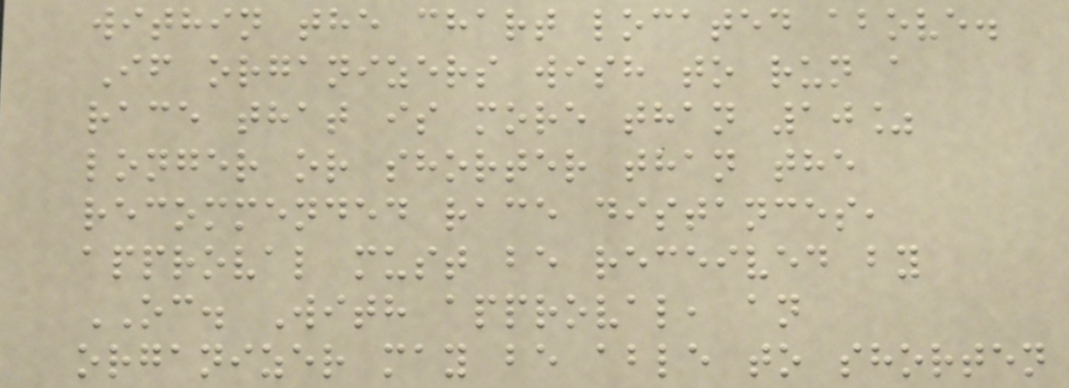within the chart located above.
If organizers wish to run a
race that is more than 10%
longer or shorter than the
recommended race distances,
approval must be received by
OC. With approval, an
organizer may be able to shorten
